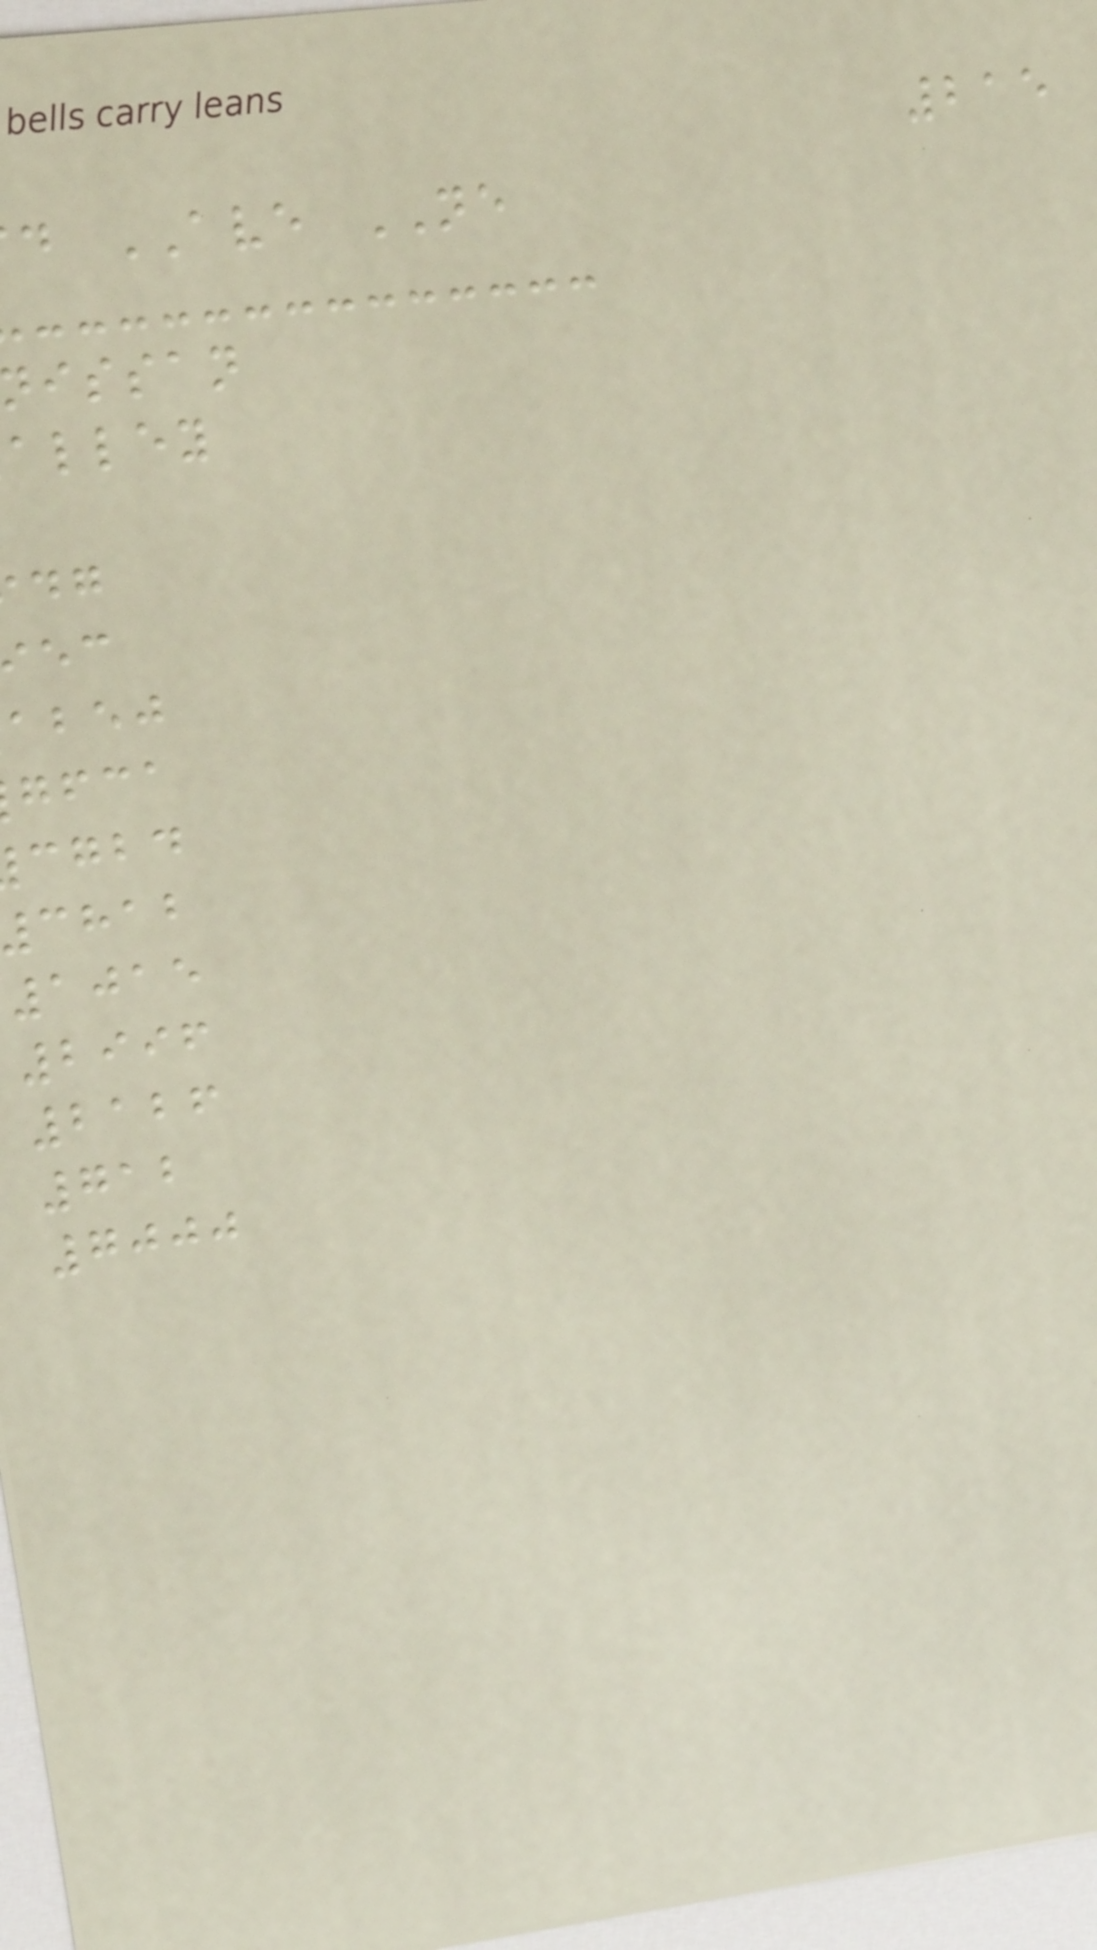215
d AVE NE
issan
alley
abej
gfca
cgbd
chab
1015
2996
2126
712
7000
